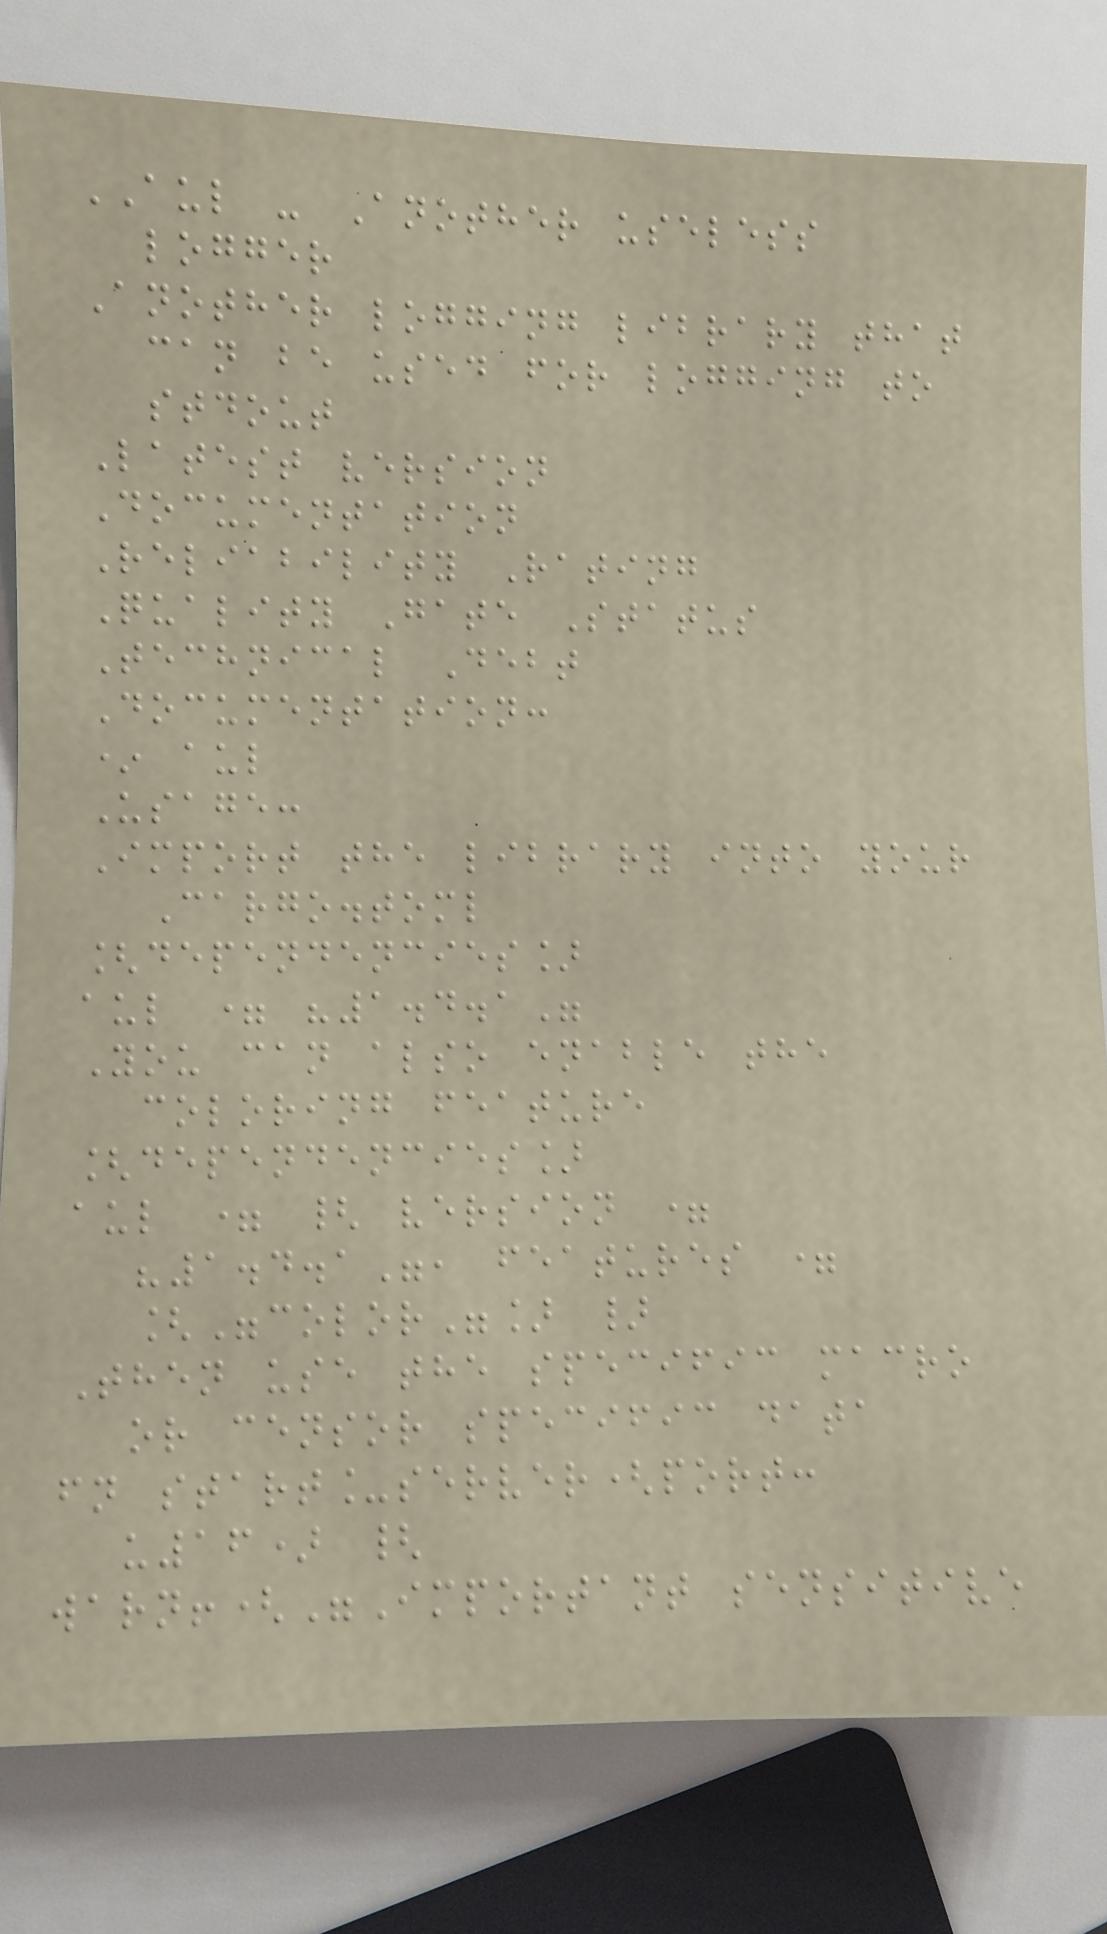AUL - Another useless
logger
Another logging library that
can be used for logging to
stdout
Latest version
Documentation
Reliability Rating
Quality Gate Status
Technical Debt
Documentation:
* aul
Usage:
Import the library into your
Cargo.toml
[dependencies]
aul = "1.4.1"
You can also enable the
coloring feature
[dependencies]
aul = { version =
"1.4.1", features =
["color"] }
Then use the specific macro
or censor specific data
fn start_server(port:
u16) {
warn!("Important sensitive
